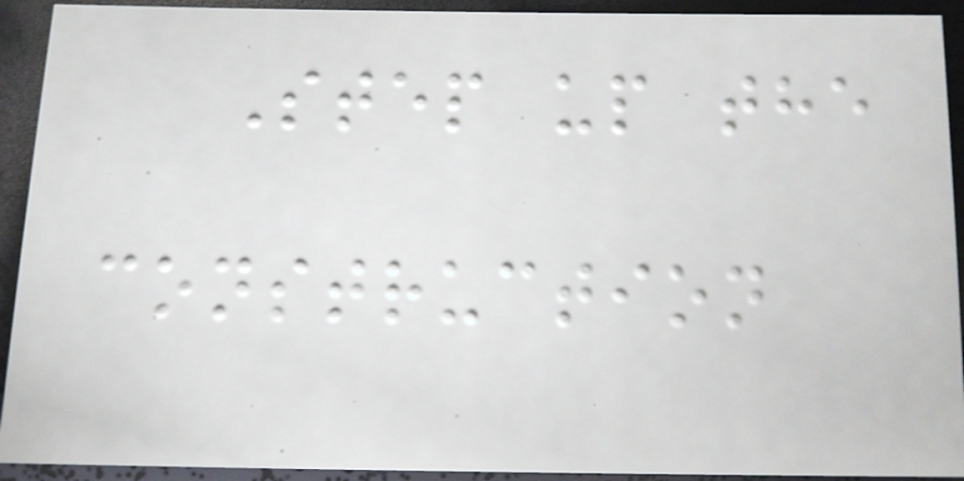Step up the
construction
